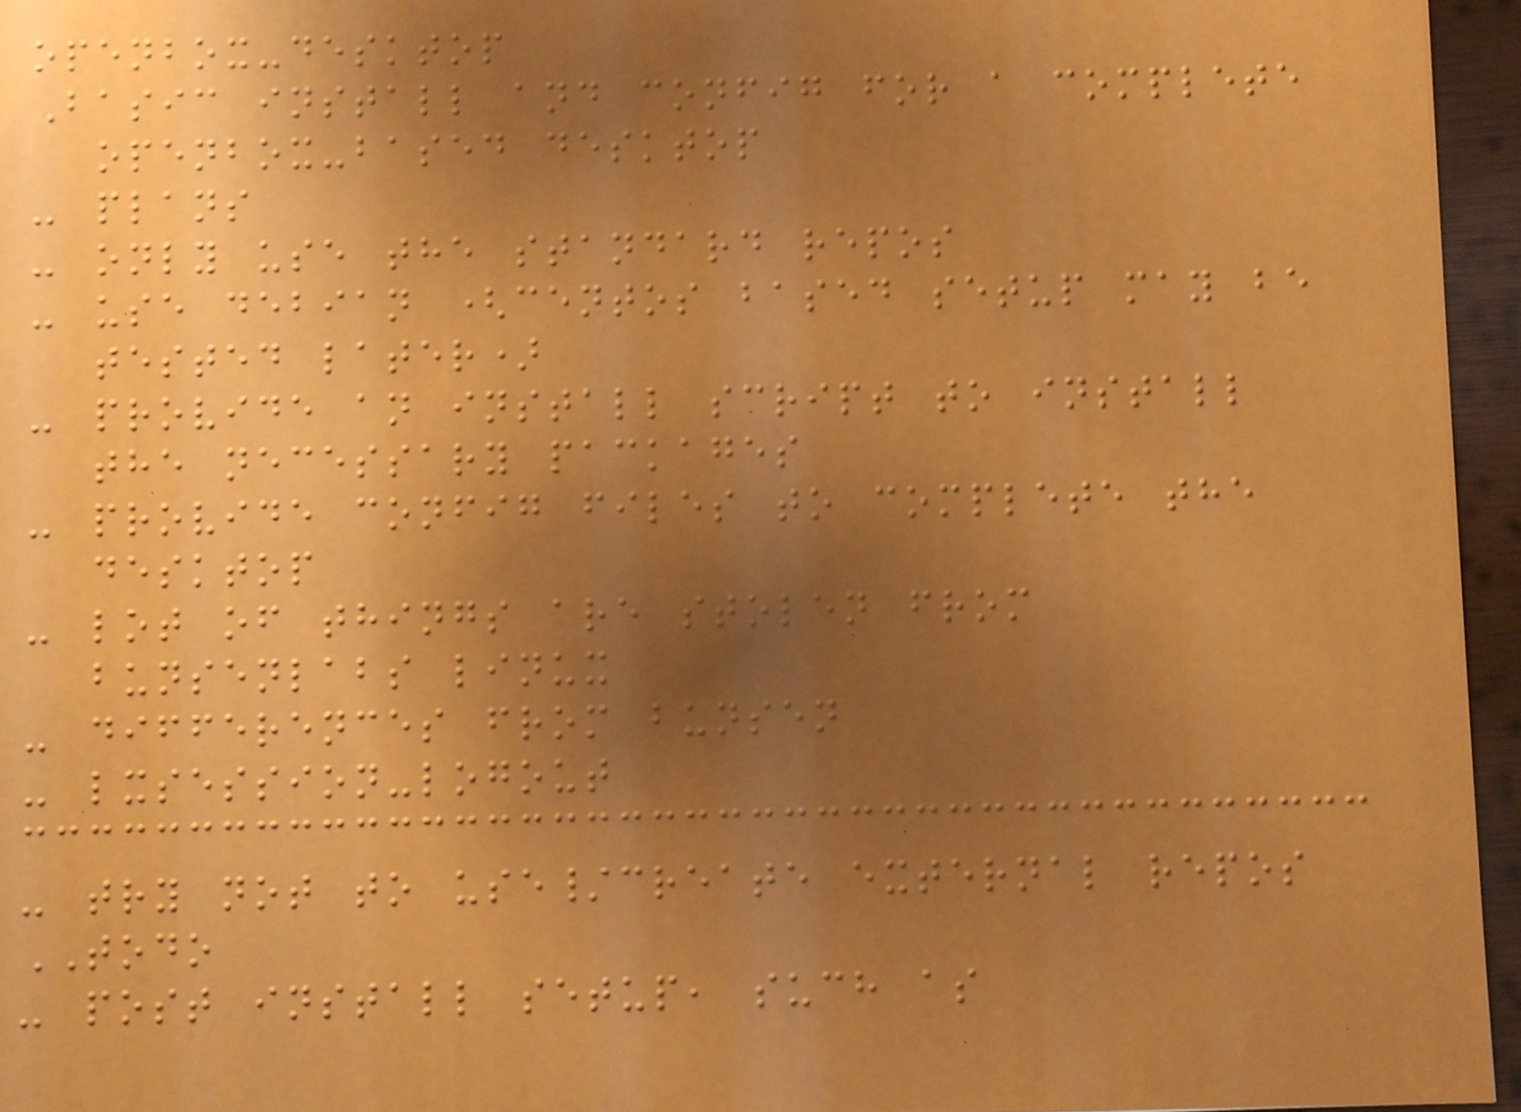openbox-desktop
Basic install and config for a complete
openbox-based desktop
- plans
- only use the standard repos
- use debian (centos based setup may be
tested later)
- provide an install script to install
the necessary packages
- provide config files to complete the
desktop
- lot of things are stolen from
bunsenlabs linux
- differences from bunsen
- lxsession-logout
- try not to use/create external repos
TODO
- post install setup, such as
